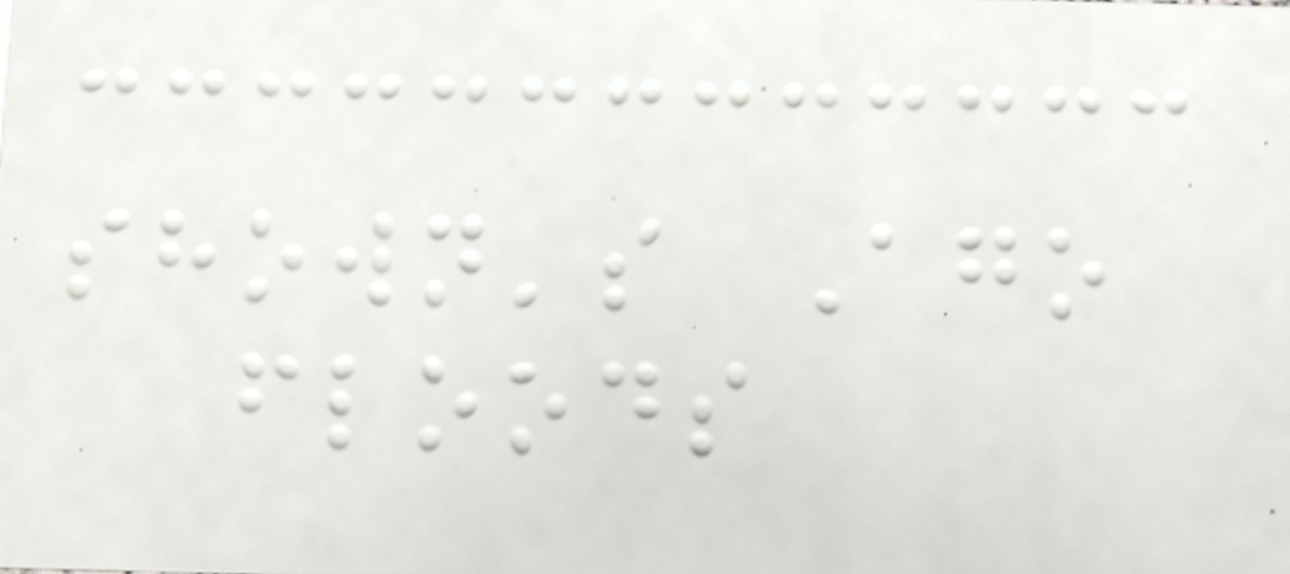shown's Ago
floods
